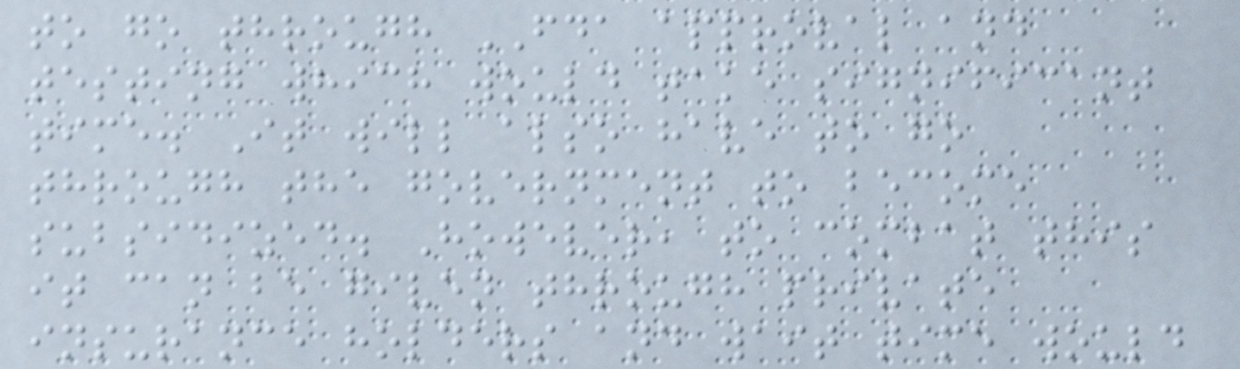to go through FDA approval and
testing which would take significant
time. It will also have to go
through the government to become
subsidized. However, to combat this
it can be given through private
insurance holders and wait time would
